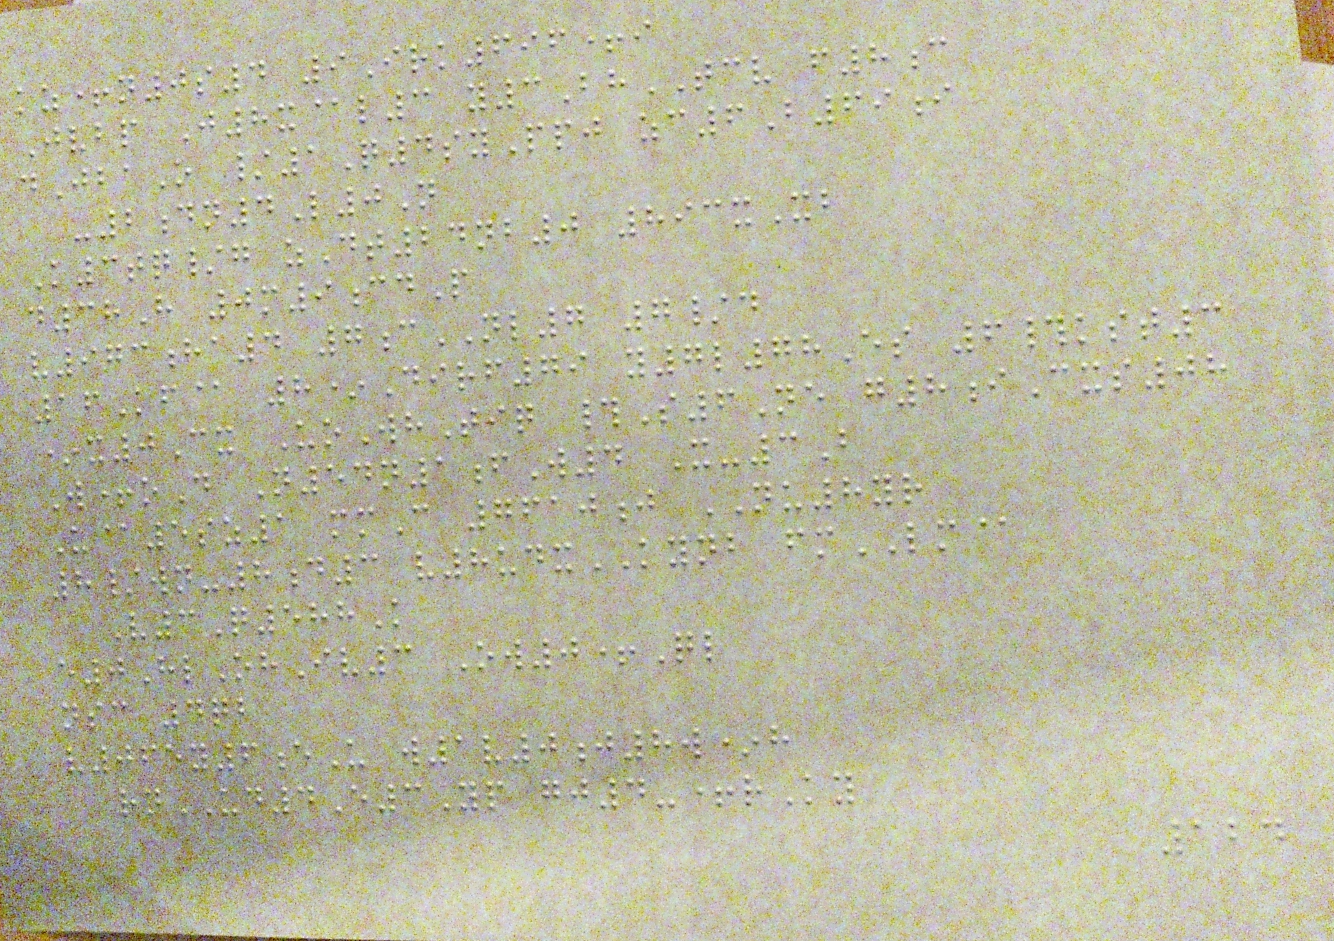kz+n0s4 9Irk696+i
Jvbp J8x@l3 y3BhTCV f8c
dJbaO /1Q4syPpj zc6B69i
-2dn4L0N
K3tq/g zDt24nb0 893xXb
d38H 0m9cdP
v973ha4 7cNL7 7/d
16Kf@ 8*Dirf79 y7l78Es 6#kst3
*x0Cx UoWhTiq #S6Ne g8iCxs08
W+oD N54n1fW4 X-3B
U@5sz1 mmC 7610j NU8yr
8/wn-8d3 v8udxKYNB fmLM@
V3Q588K
e0HlOhIv3 Ow0+Ql
nsc 4qb
v065y6eU w1v0j8w*h
rnUD4E3Yp gj4-+rKy
124
